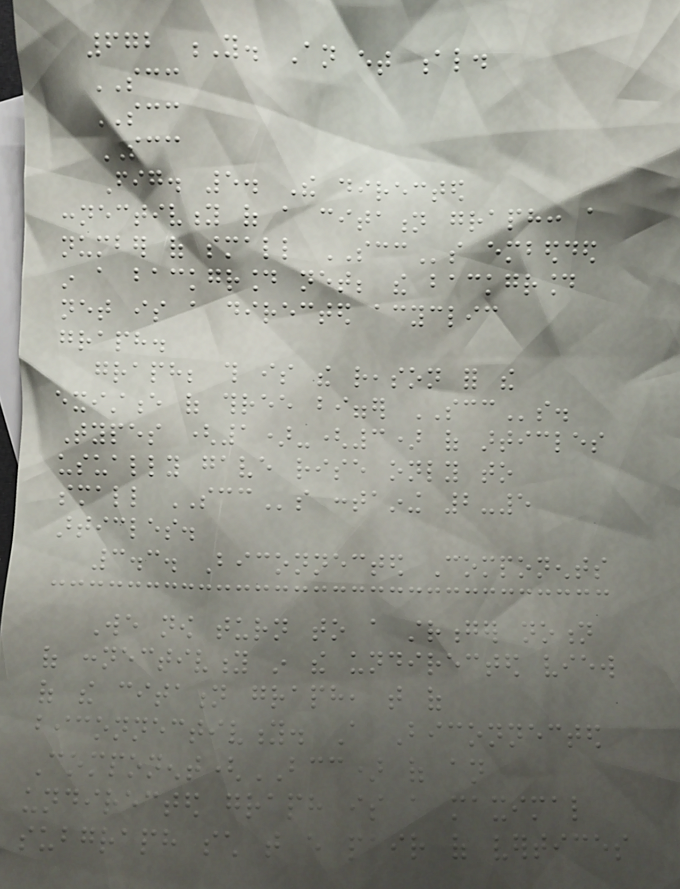672 Y. An et al.
SCC
SCC
SCC
Fig. 5. The directed
connectivity of a citation graph: a
number of small SCCs embedded
in a background net; the background
net is a directed acyclic
graph.
graph; this is the reason for the
existence of three bigger SCCs.
Types (1)-(3) of articles
usually gave rise only to
small SCCs containing 2-5
articles.
3.3. Biconnected Components
We now turn to a stronger notion
of connectivity in the undirected view
of the citation graph, that of
biconnectivity. A Biconnected
Component(BCC) of an
undirected graph is a maximal
subgraph such that every pair of vertices
